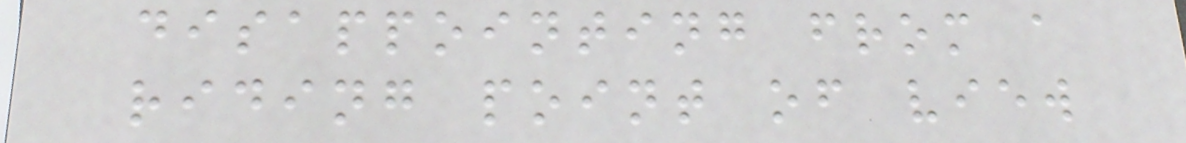disappointing from a
riding point of view
